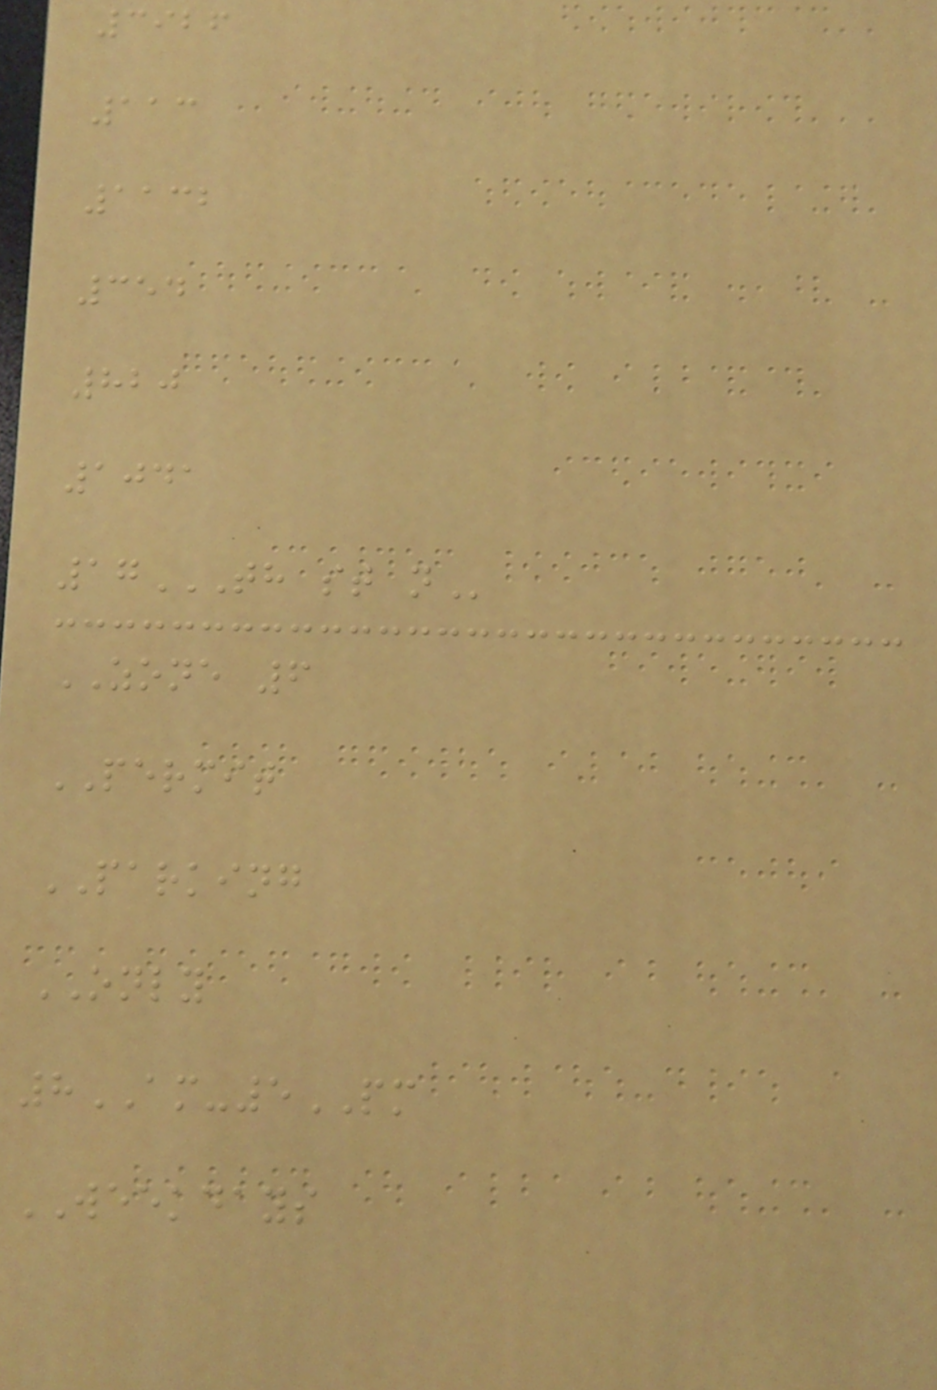3926
113
1132
354
820
1041
17TH ST N
ZONE 6
PERMIT
PARKING
ONLY
8AM-5PM
WEEKDAYS
